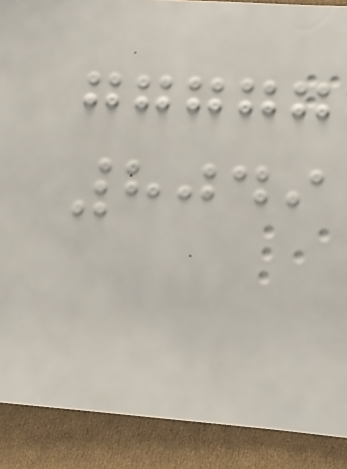8049
